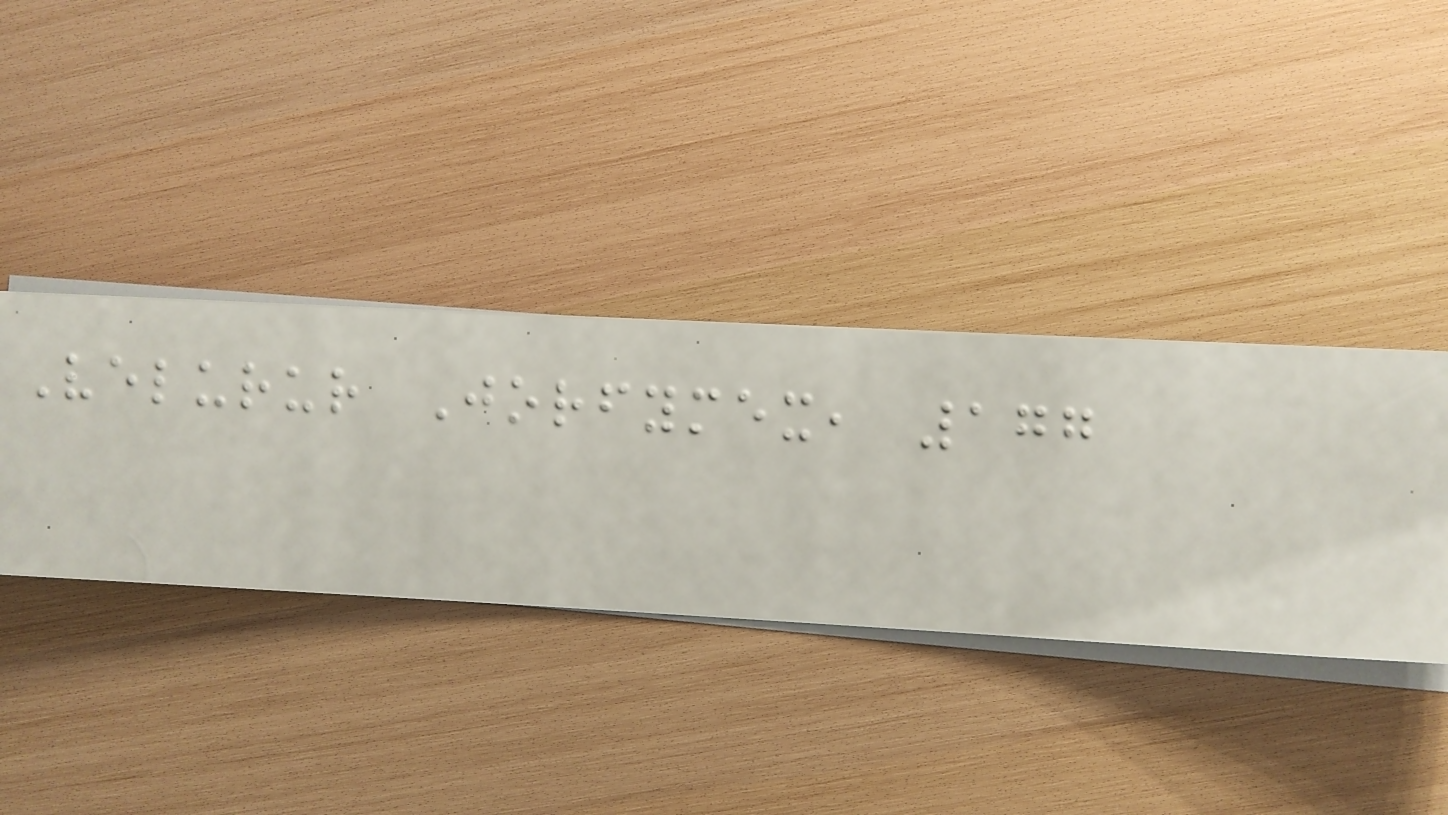Velurur Jorfymex, 177
